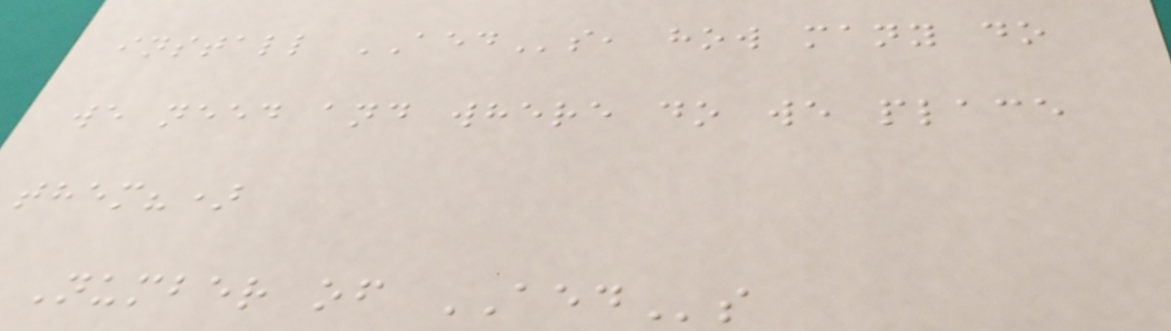install AEDs, how many do
we need and where do we place
them?)
Number of AEDs
